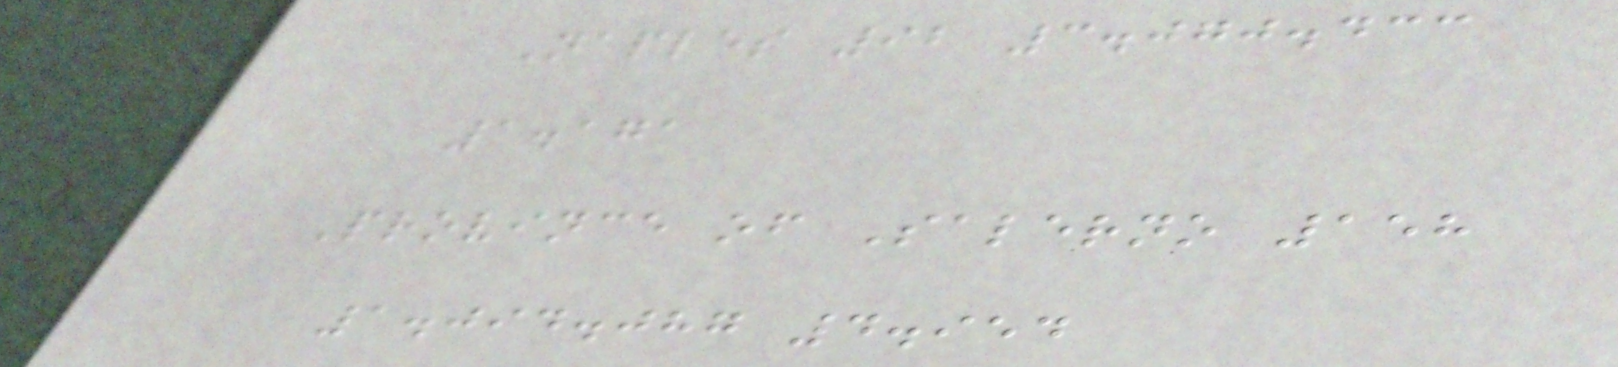Naples 92 3.070.433
1.171
Province of Salerno 158
1.094.087 4.954
